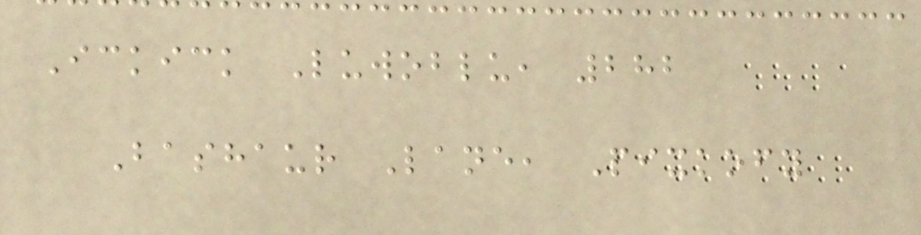Ickick Luwoblu, 282
Bashaur Lane, Pixkofy
